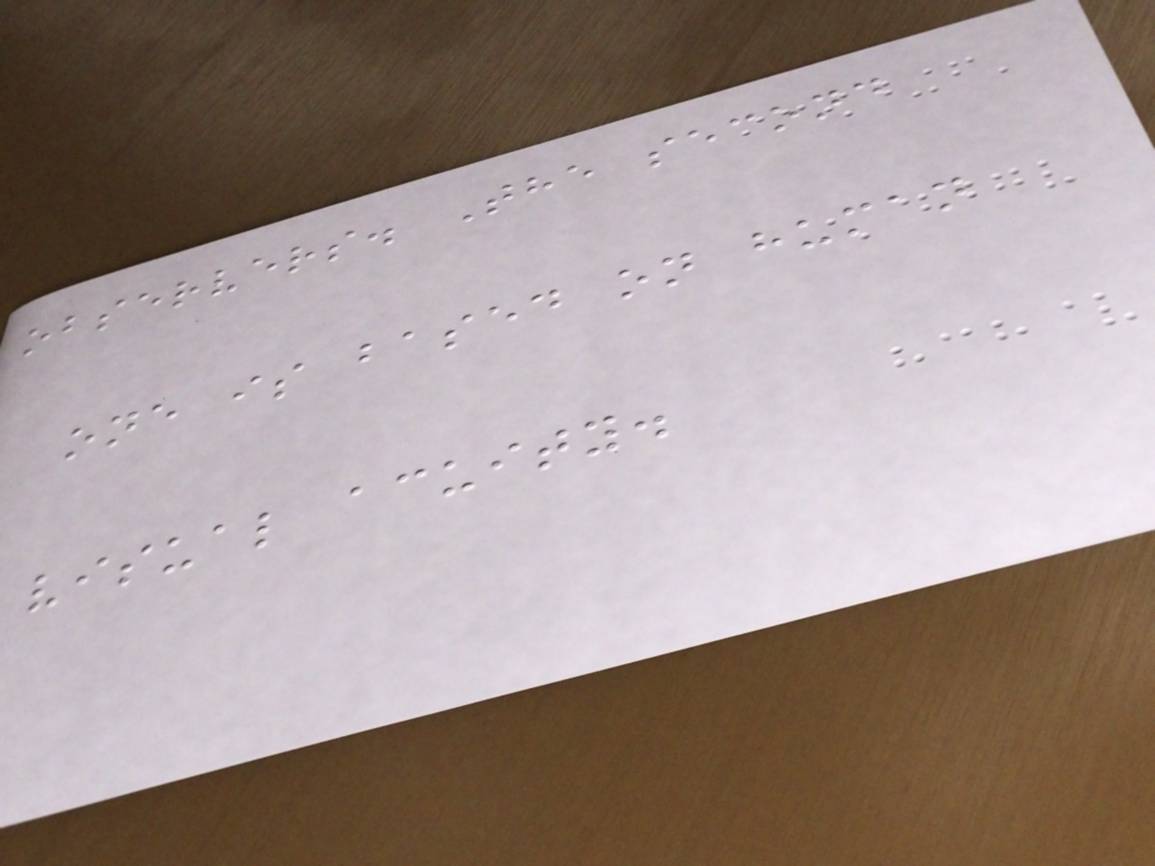observers. The second
one is based on human
visual acuity.
